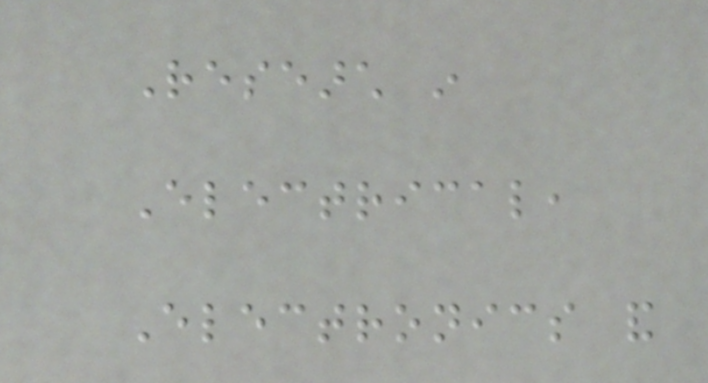Research in
Electrical,
Electronics and
